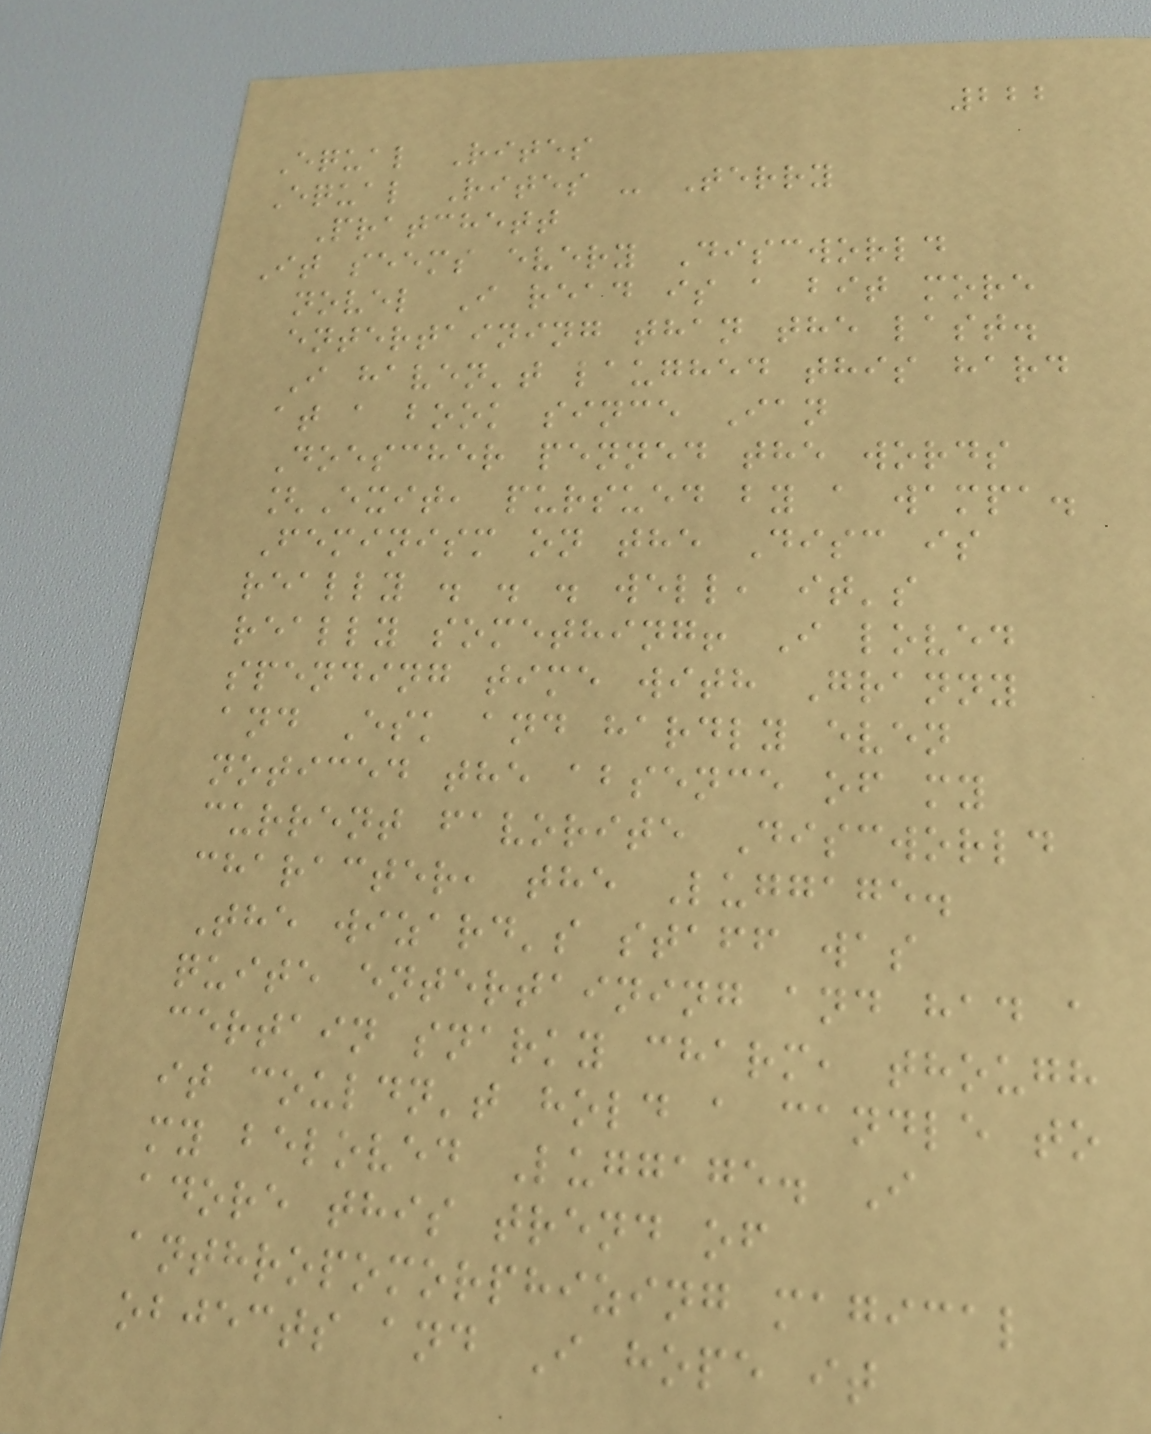222
Equal Rites
Equal Rites - Terry
Pratchett
It seems every Discworld
novel I read is a bit more
entertaining than the last.
I haven't laughed this hard
at a book since Ian
Doescher penned the words
[Exit, pursued by a wampa.
Feminism on the Disc is
really . . . well, it's
really something! I loved
spending time with Granny
and Esk and hardly even
noticed the absence of my
current favorite Discworld
character, the Luggage.
The wizard's staff was
quite entertaining and had a
certain snarky charm, though
it couldn't hold a candle to
my beloved Luggage. I
adore this trend of
anthropomorphizing magical
objects and I hope it
